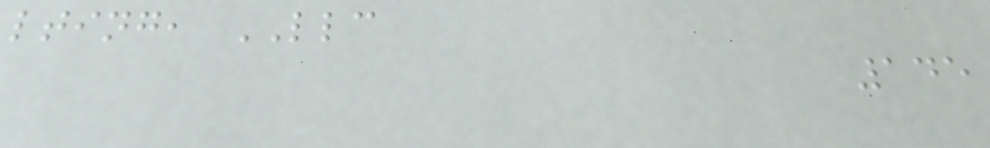lting, LLC
145
